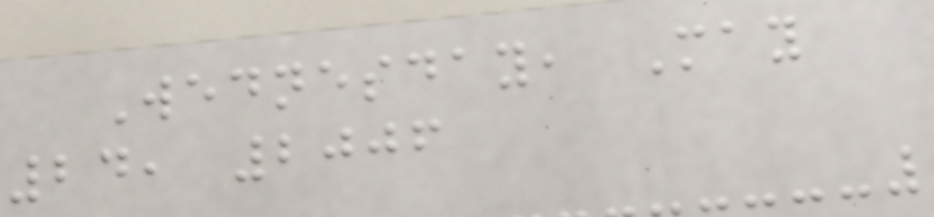Wednesday, May
24, 2006
